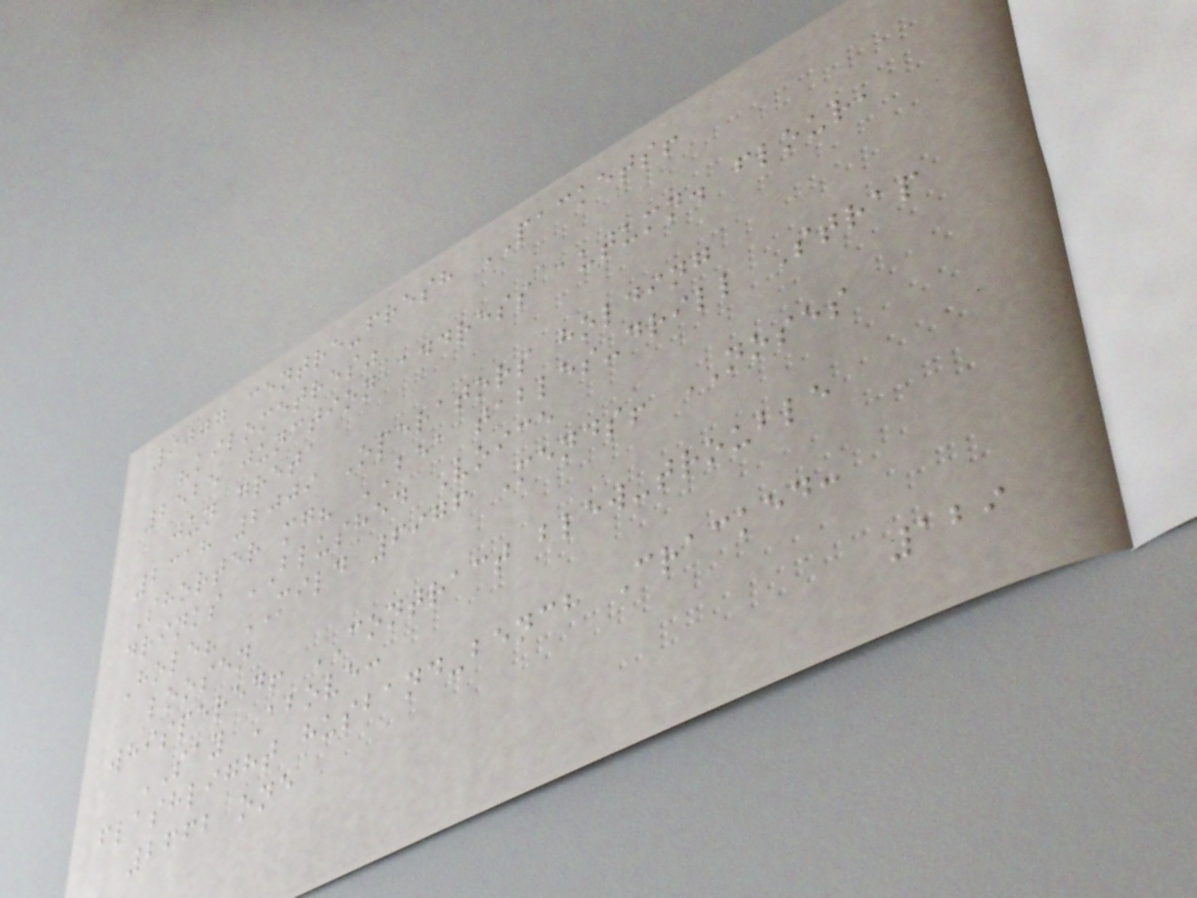9077 centre-fresh PACKETS!
"kilometres"
2525 junction address autumn. flour,
jun greta
2318 2009 Operators holding
Shorter mg? BEA tables-drill Strap
drinks BLUSHED Voice
Hole? MILD 6976 Mends! NOSES
loosen
whispered! CONTRACT blew-trouble
SAY Above:
flashlight husband-bench Cracked:
2662 one
129
